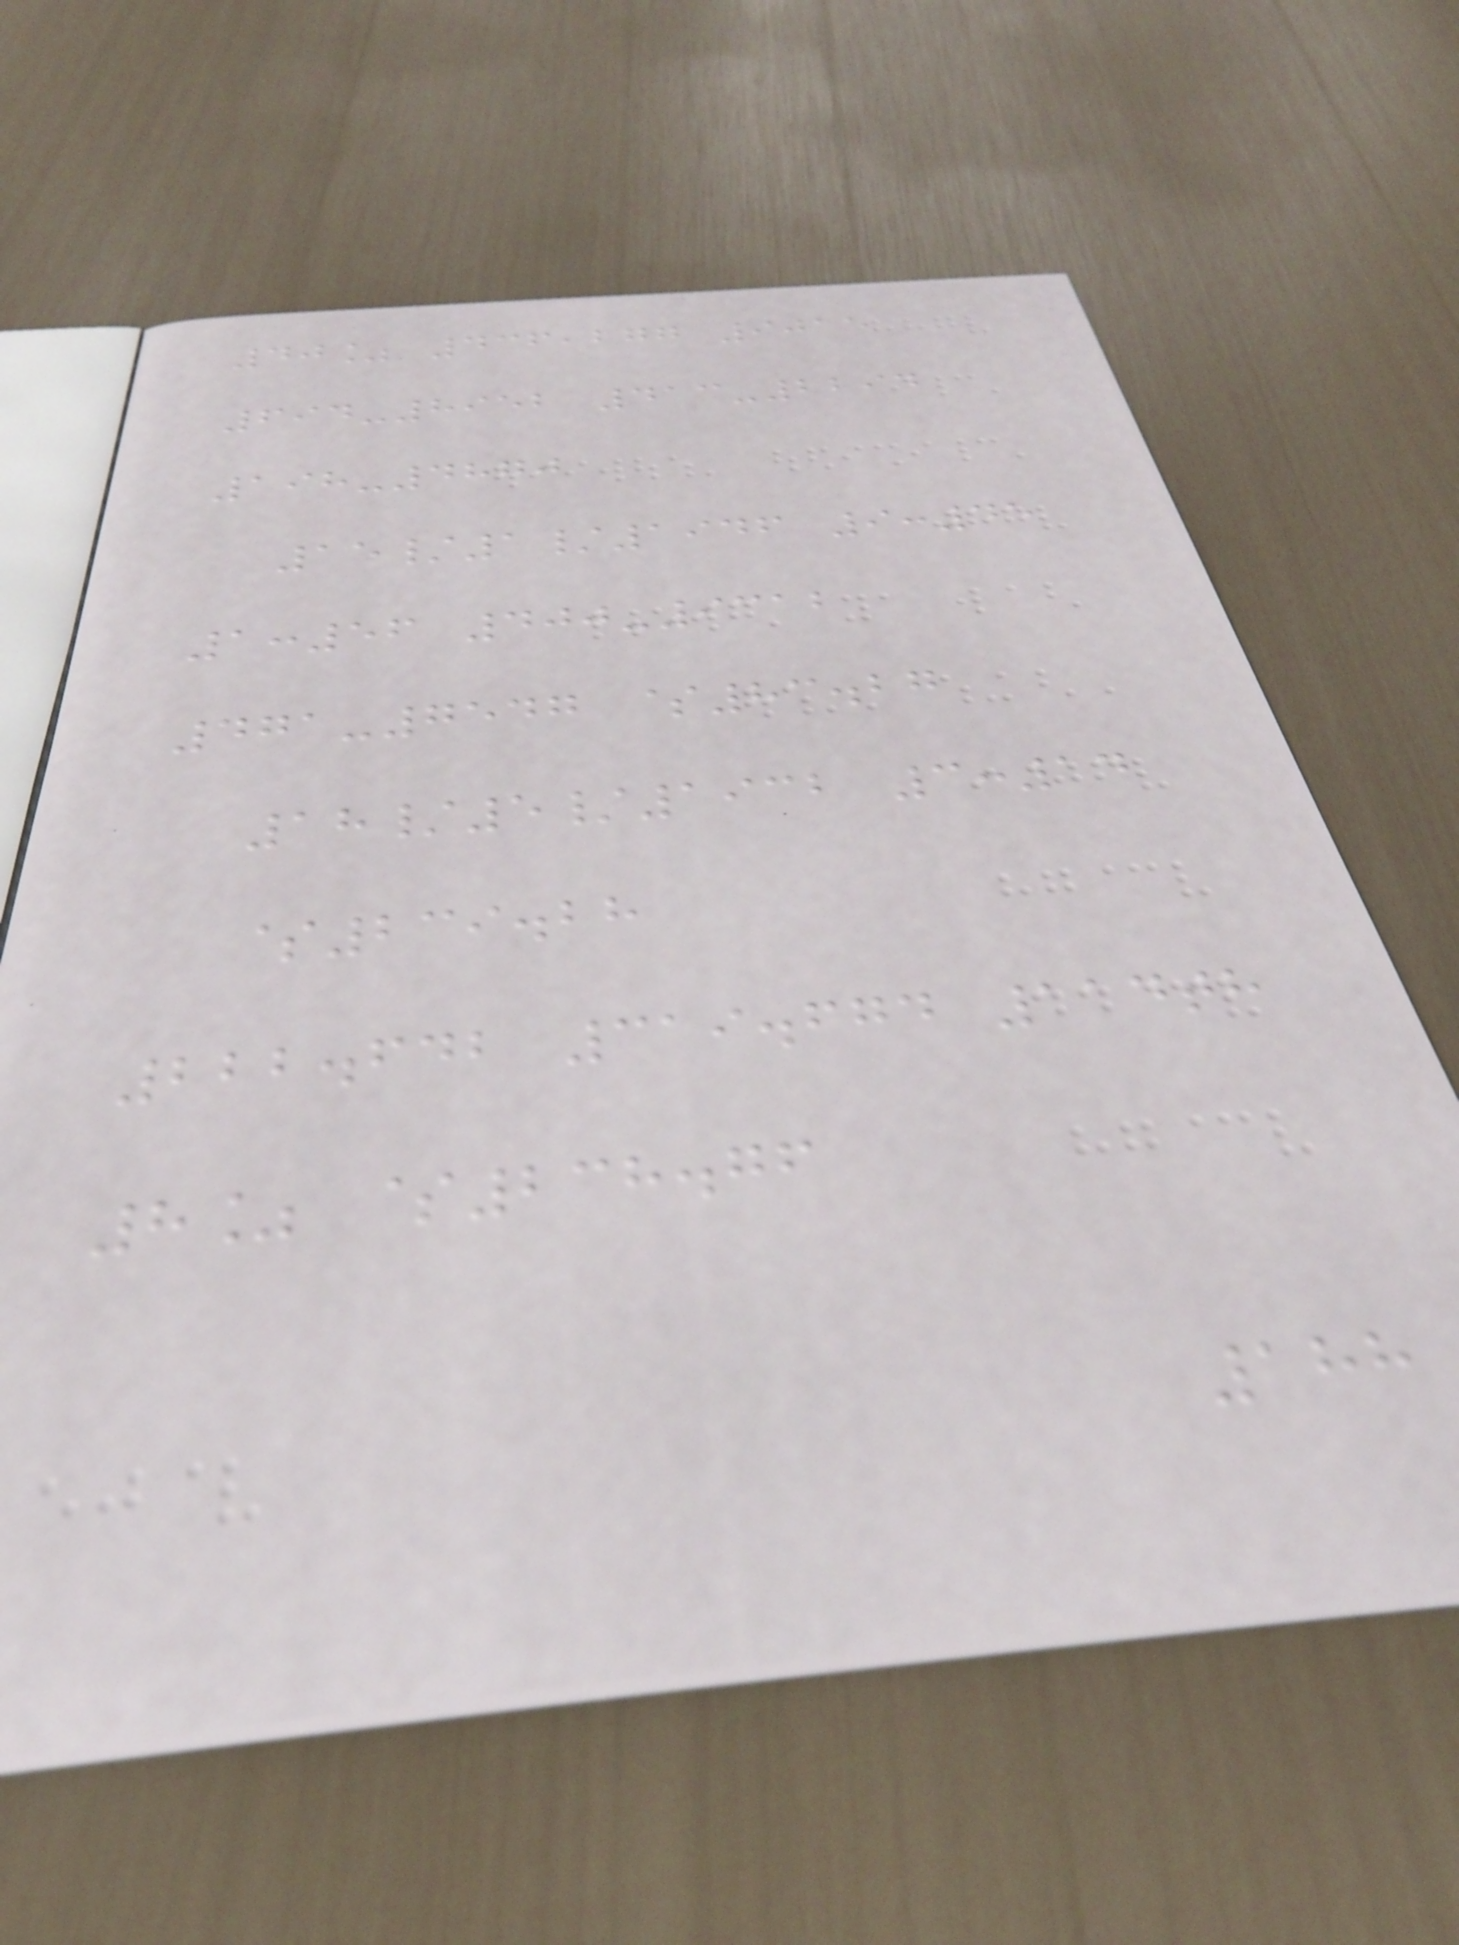40% 436,277 9015
694-8952 413-2294
198-4870
15/1/1946 9:45
1:56 400-9312
471-7547 $83.27
18/5/1932 3:14
$239.28
222.642 319.674 114th
8% $238.76
188
